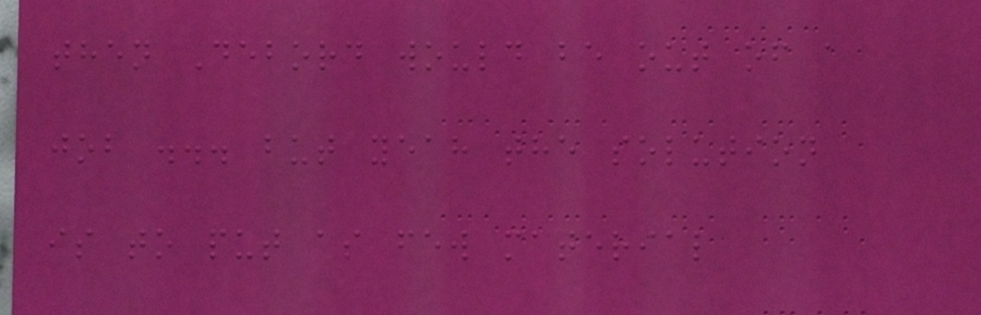then Debord would be out of a
job ... but yeah the solution
is to put as few material
